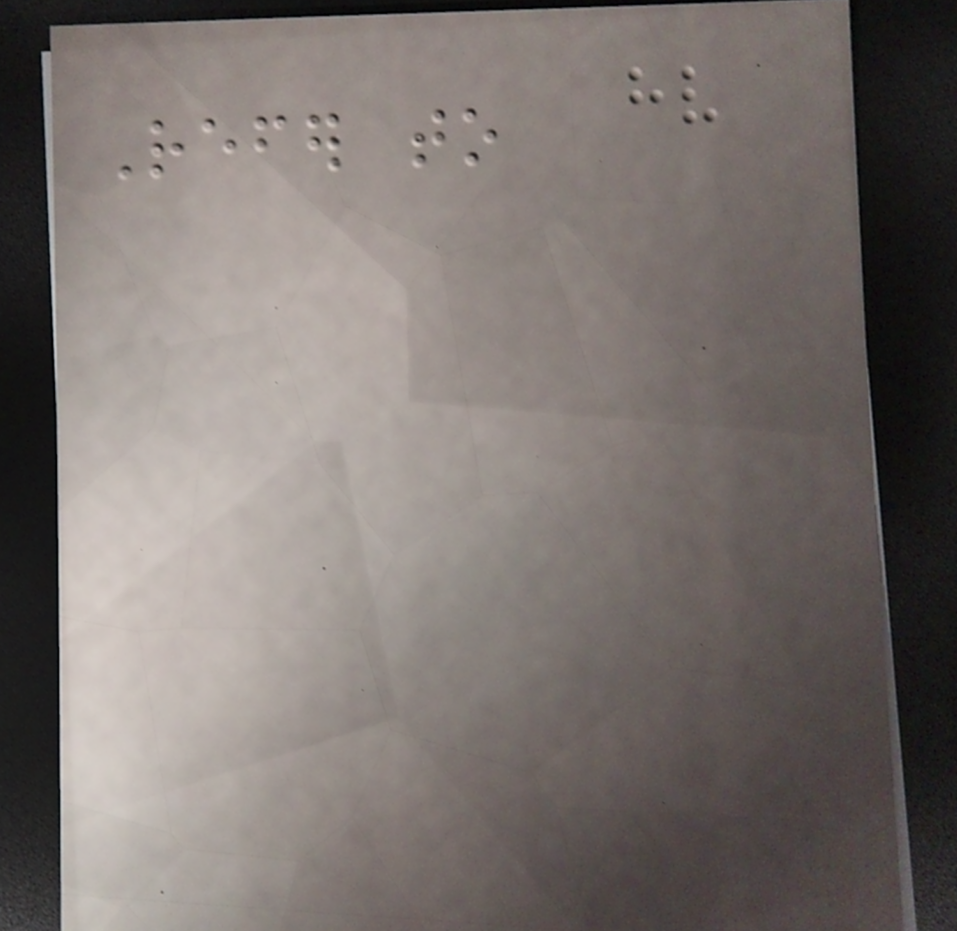Refer to
